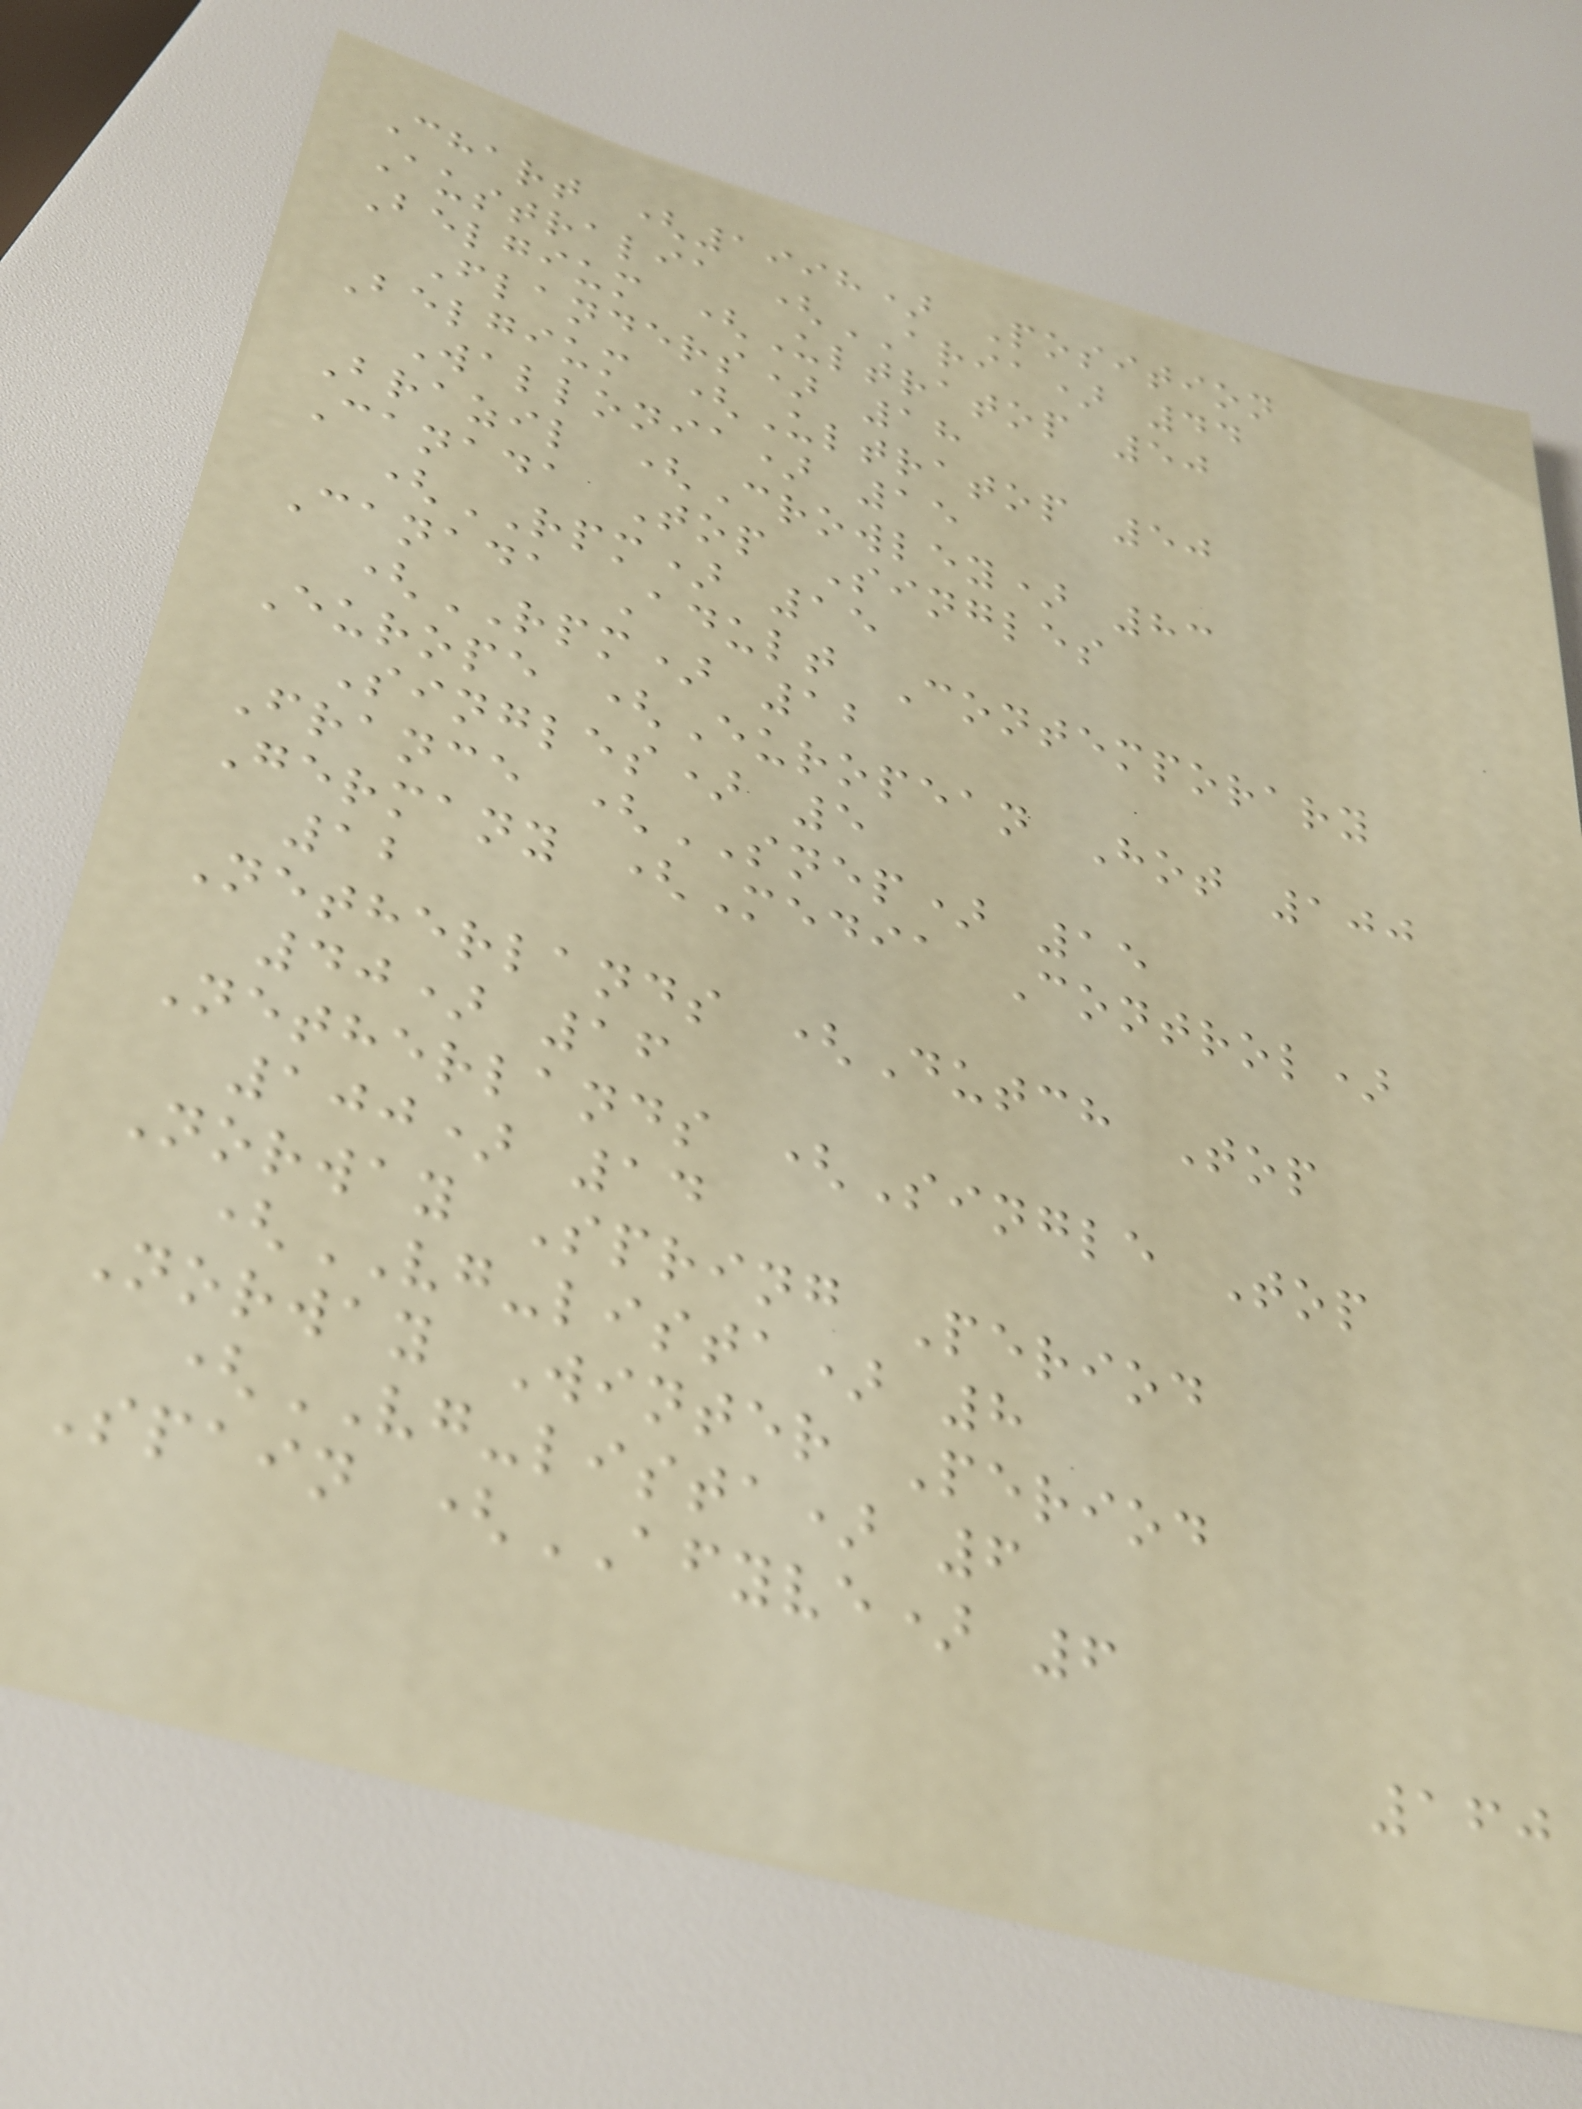Chart (1998) Position
Australia (ARIA) 44
Belgium (Ultratop 50
Flanders) 18
Belgium (Ultratop 50
Wallonia) 15
Brazil (Crowley) 83
Canada Top Singles
(RPM) 15
Canada Adult Contemporary
(RPM) 12
Europe (European Hot 100
Singles) 5
France (SNEP) 15
Germany (Media Control)
12
Netherlands (Dutch Top
40) 16
Netherlands (Single Top
100) 14
Norway Spring Period
(VG-lista) 8
Norway Winter Period
(VG-lista) 6
Spain (AFYVE) 6
160
